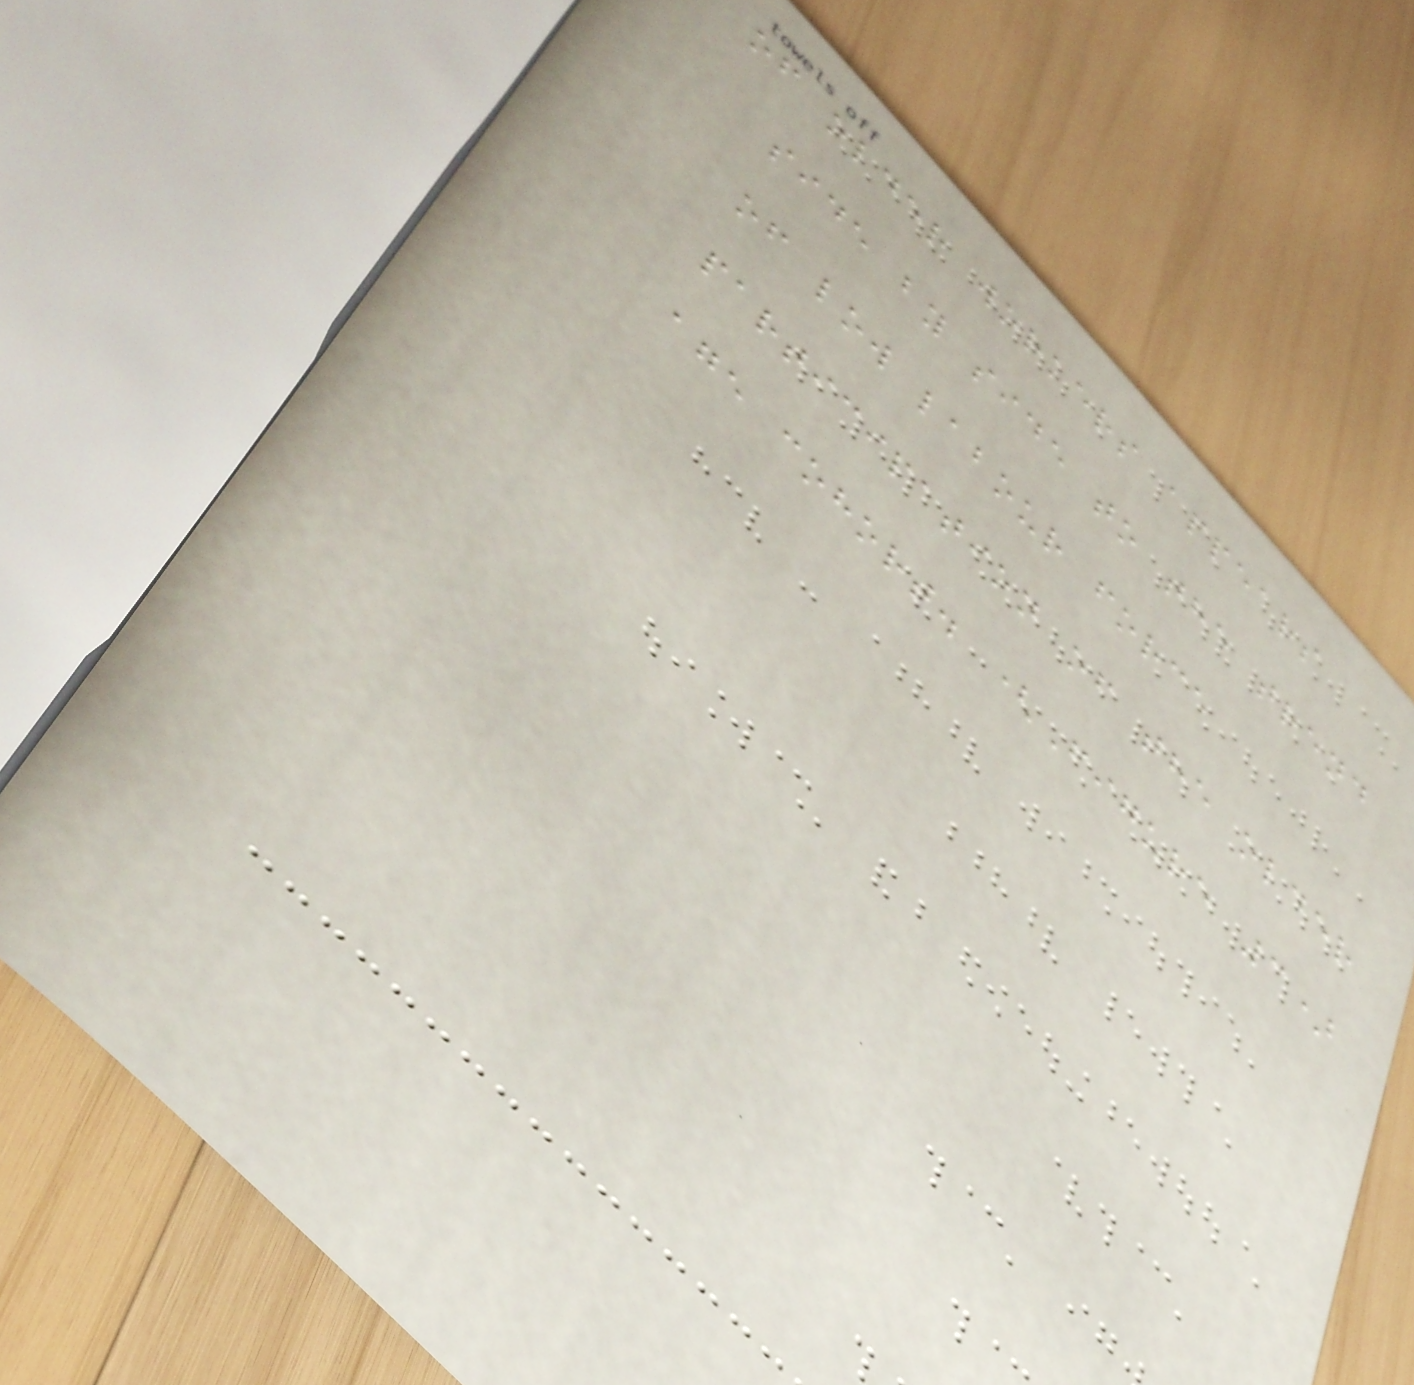of older workers appears
side by side to the trend
of low labour force
participation of the older
age cohort. (Figure 3)
